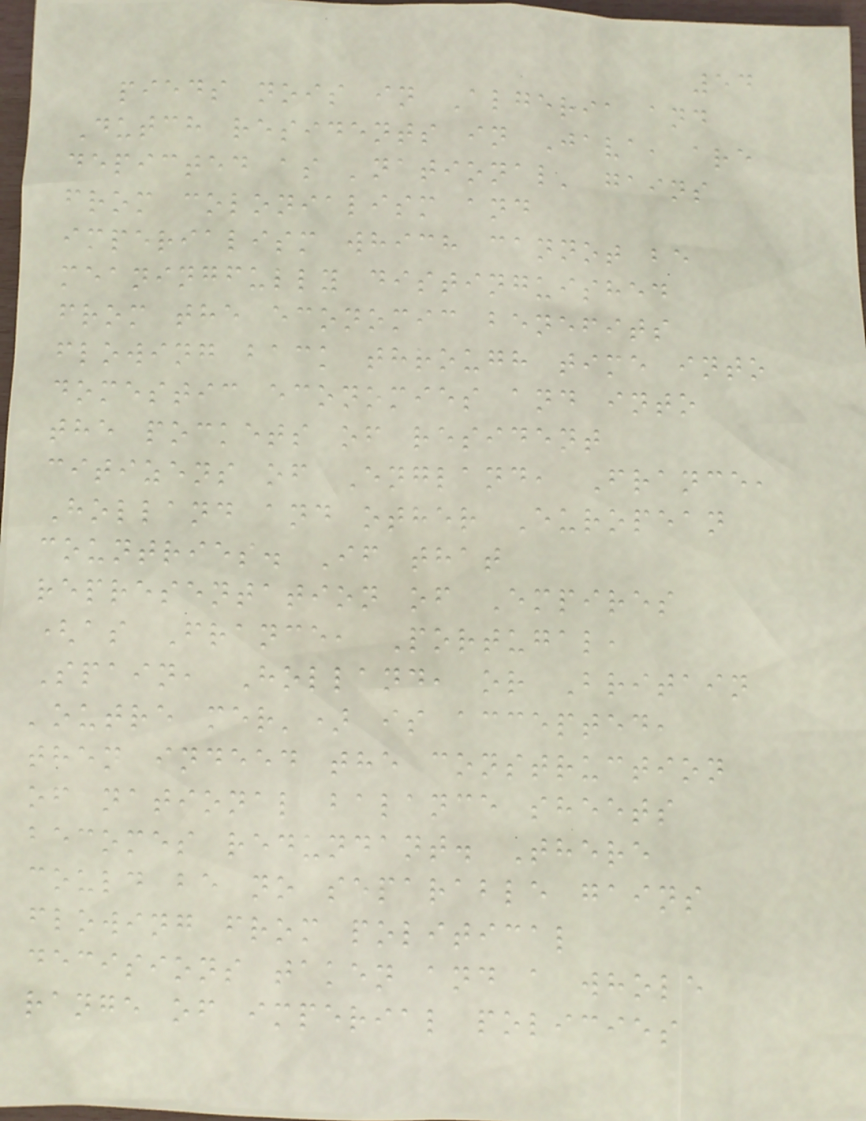54
pieds nois in Algeria and
Dutch residents in Java, are
depicted as 'national' gains
from colonialism and
imperialism which cannot be
meaningfully distinguished
from the economic benefits
flowing back through time into
domestic economies and into
the pockets of resident
citizens of England, France,
Holland and other European
countries. If that
representation of Empires
(as France, Portugal,
Spain, Holland, or Britain
'outre mer') is accepted,
then indeed the construction
of national balance sheets
becomes redundant. There
could be no separable gains
flowing from political
decisions taken and a whole
range of imperial policies
